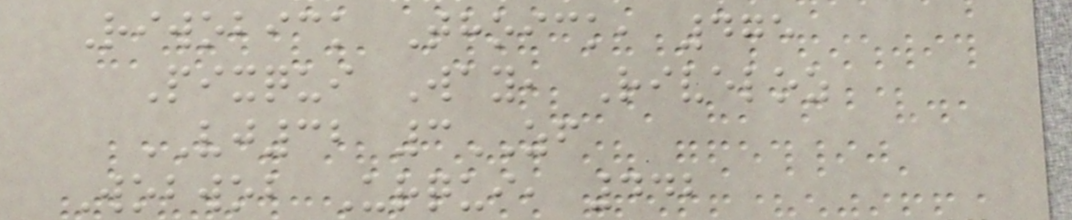Riwobick Thoick, 475
Pixqui Way, Riveloz
VJ32 3ZF
Wobwob Urqui, 442
